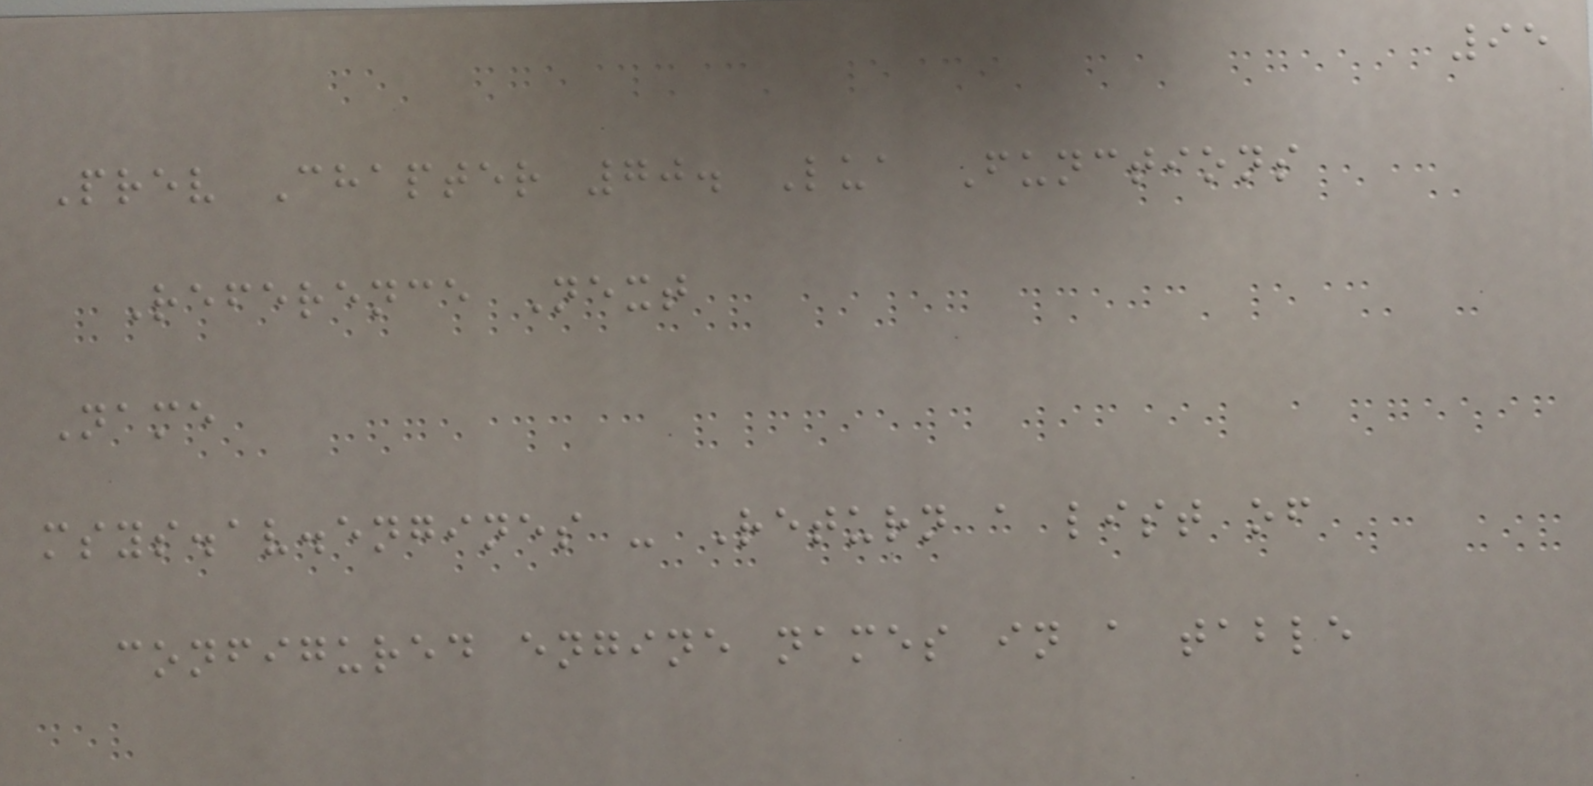95
Prev Chapter 70. Lua Functions
Reference Next
Name
msys.av.engines - Return a list of
configured engine names in a table
